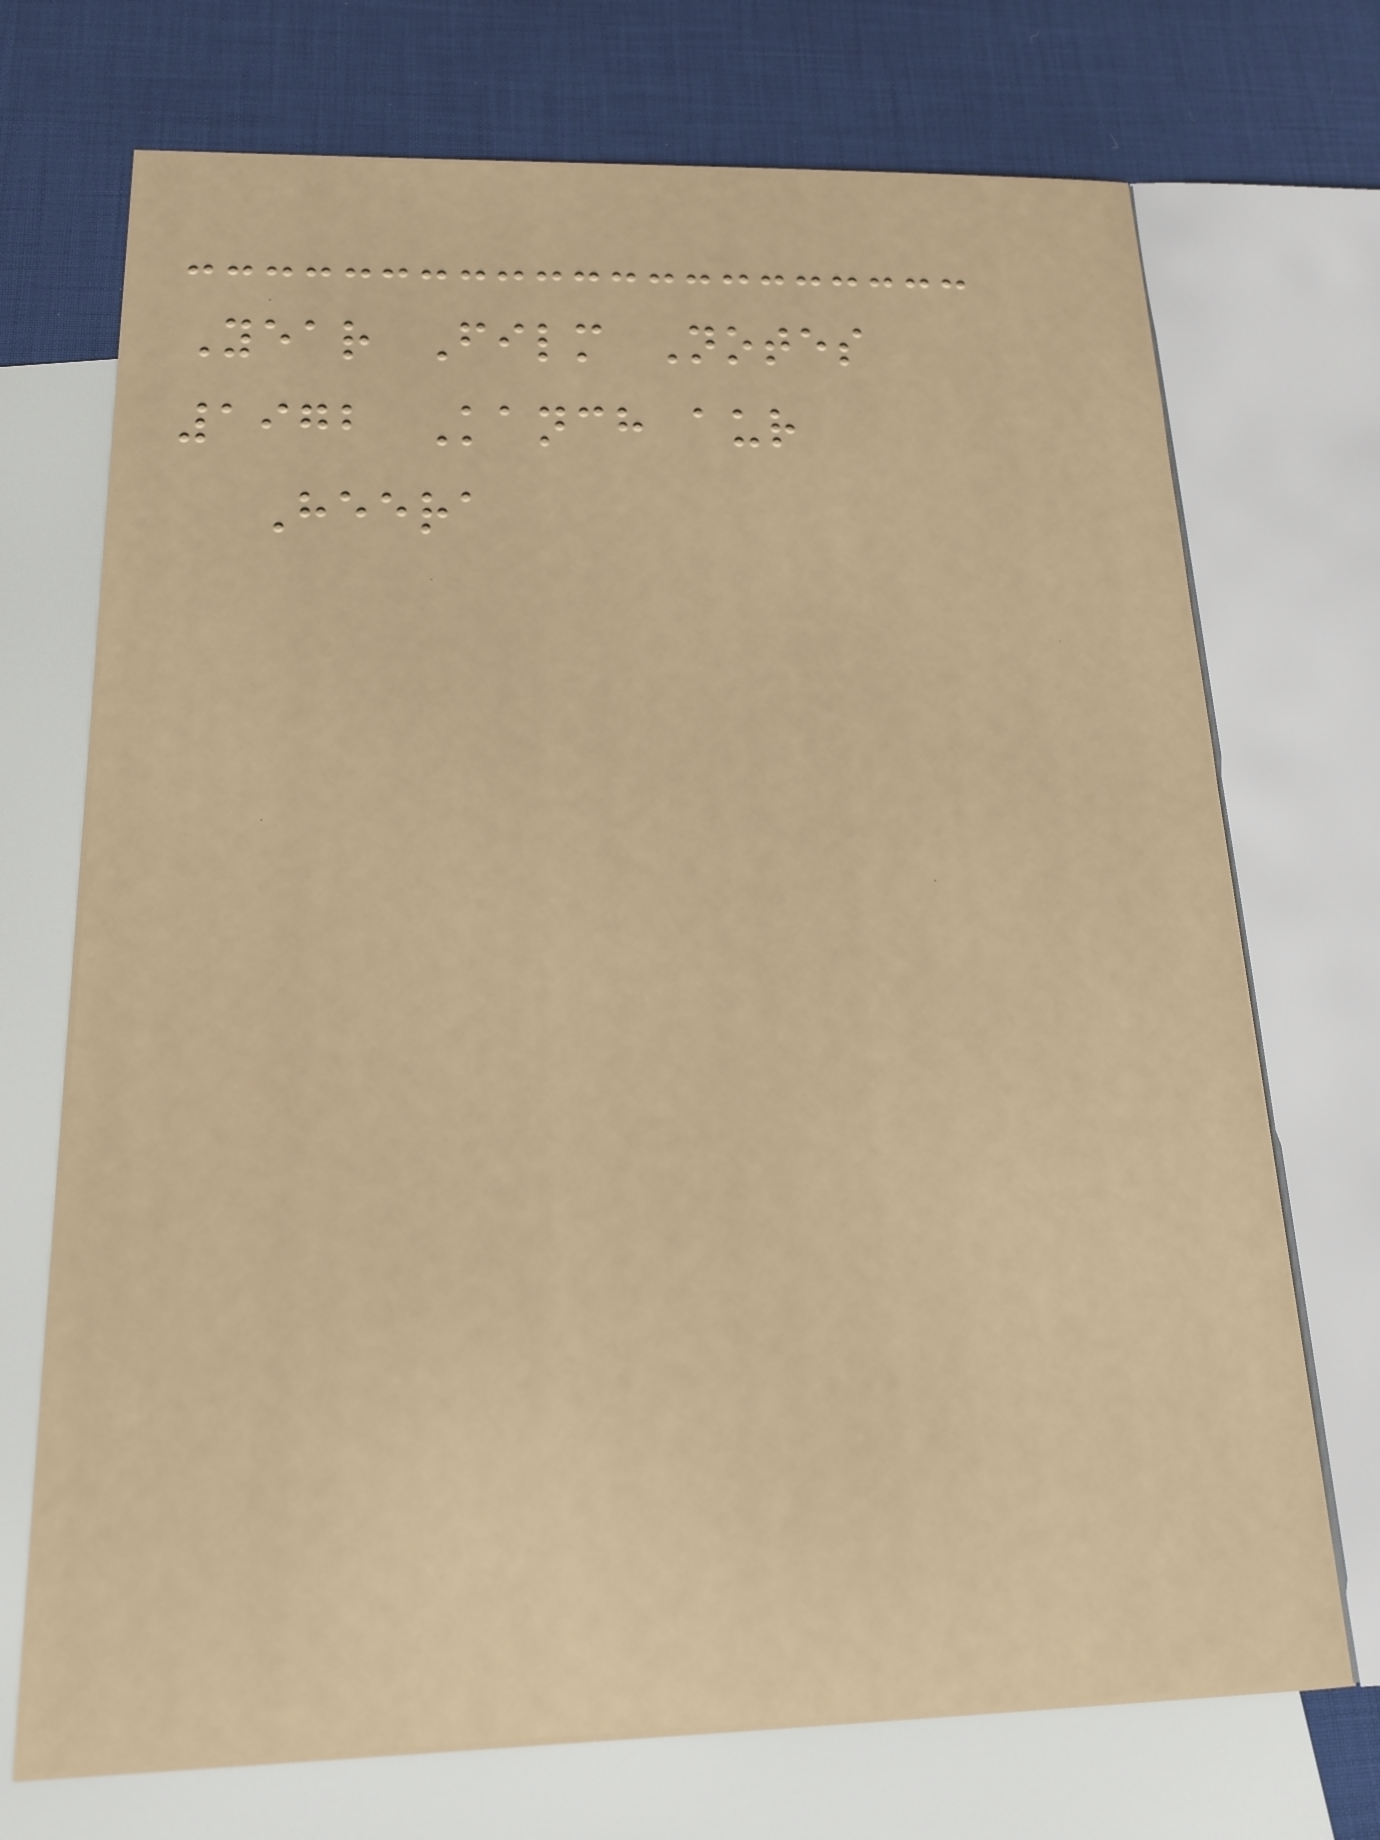Year Film Notes
1972 Kanch aur
Heera
